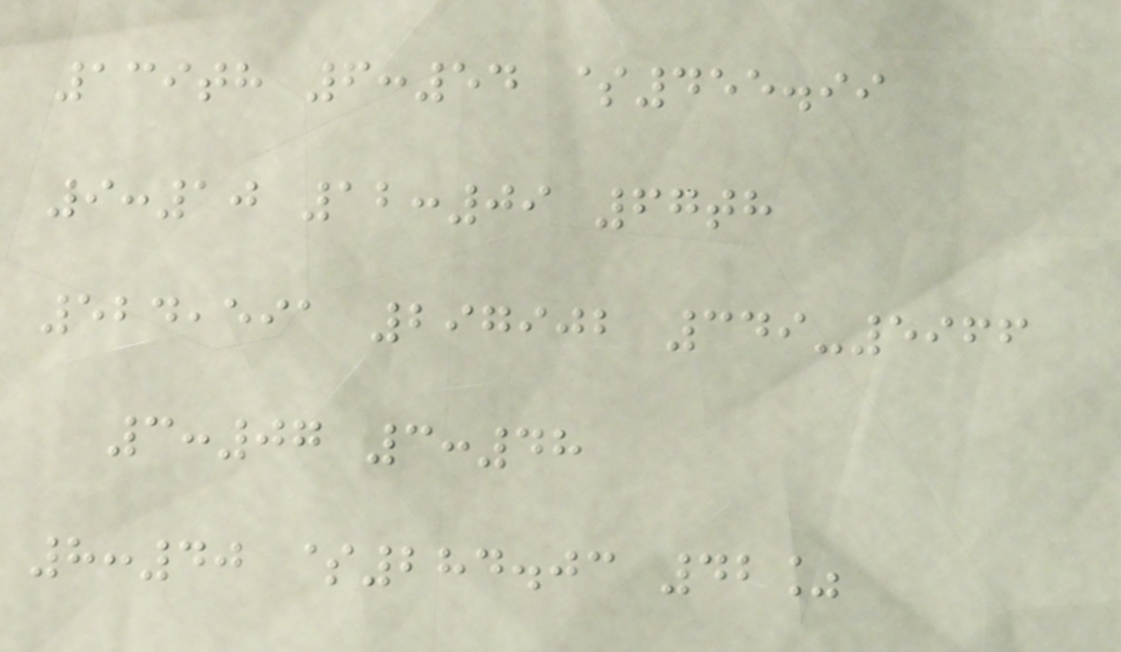139th 6:54 $455.99
9:10 12:09 67th
524,591 297902 349-5966
3:07 3:48
8:40 $284.03 42%
